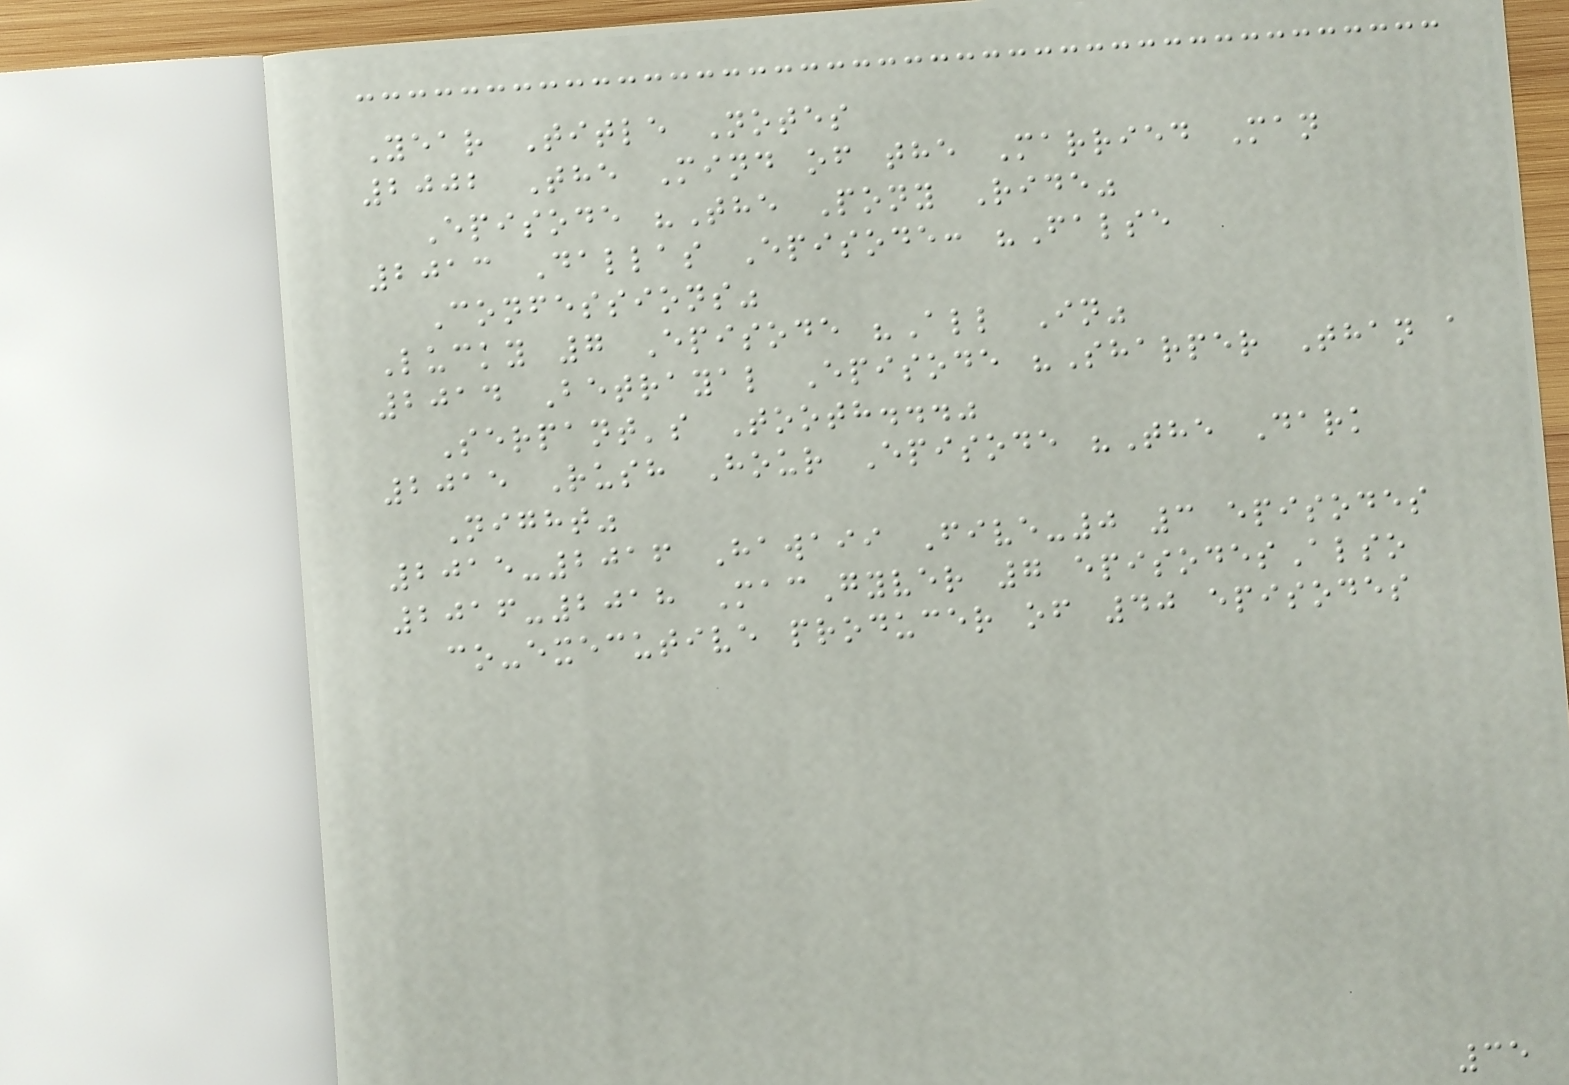Year Title Notes
2002 The Mind of the Married Man
Episode "The Pony Ride"
2013 Dallas Episode: "False
Confessions"
Lucky 7 Episode "All In"
2014 Betrayal Episode "Sharper Than a
Serpant's Tooth..."
2015 Rush Hour Episode "The Dark
Night"
2015-2016 Hawaii Five-0 3 episodes
2016-2018 MacGyver 7 episodesAlso
co-executive producer of 40 episodes
35
